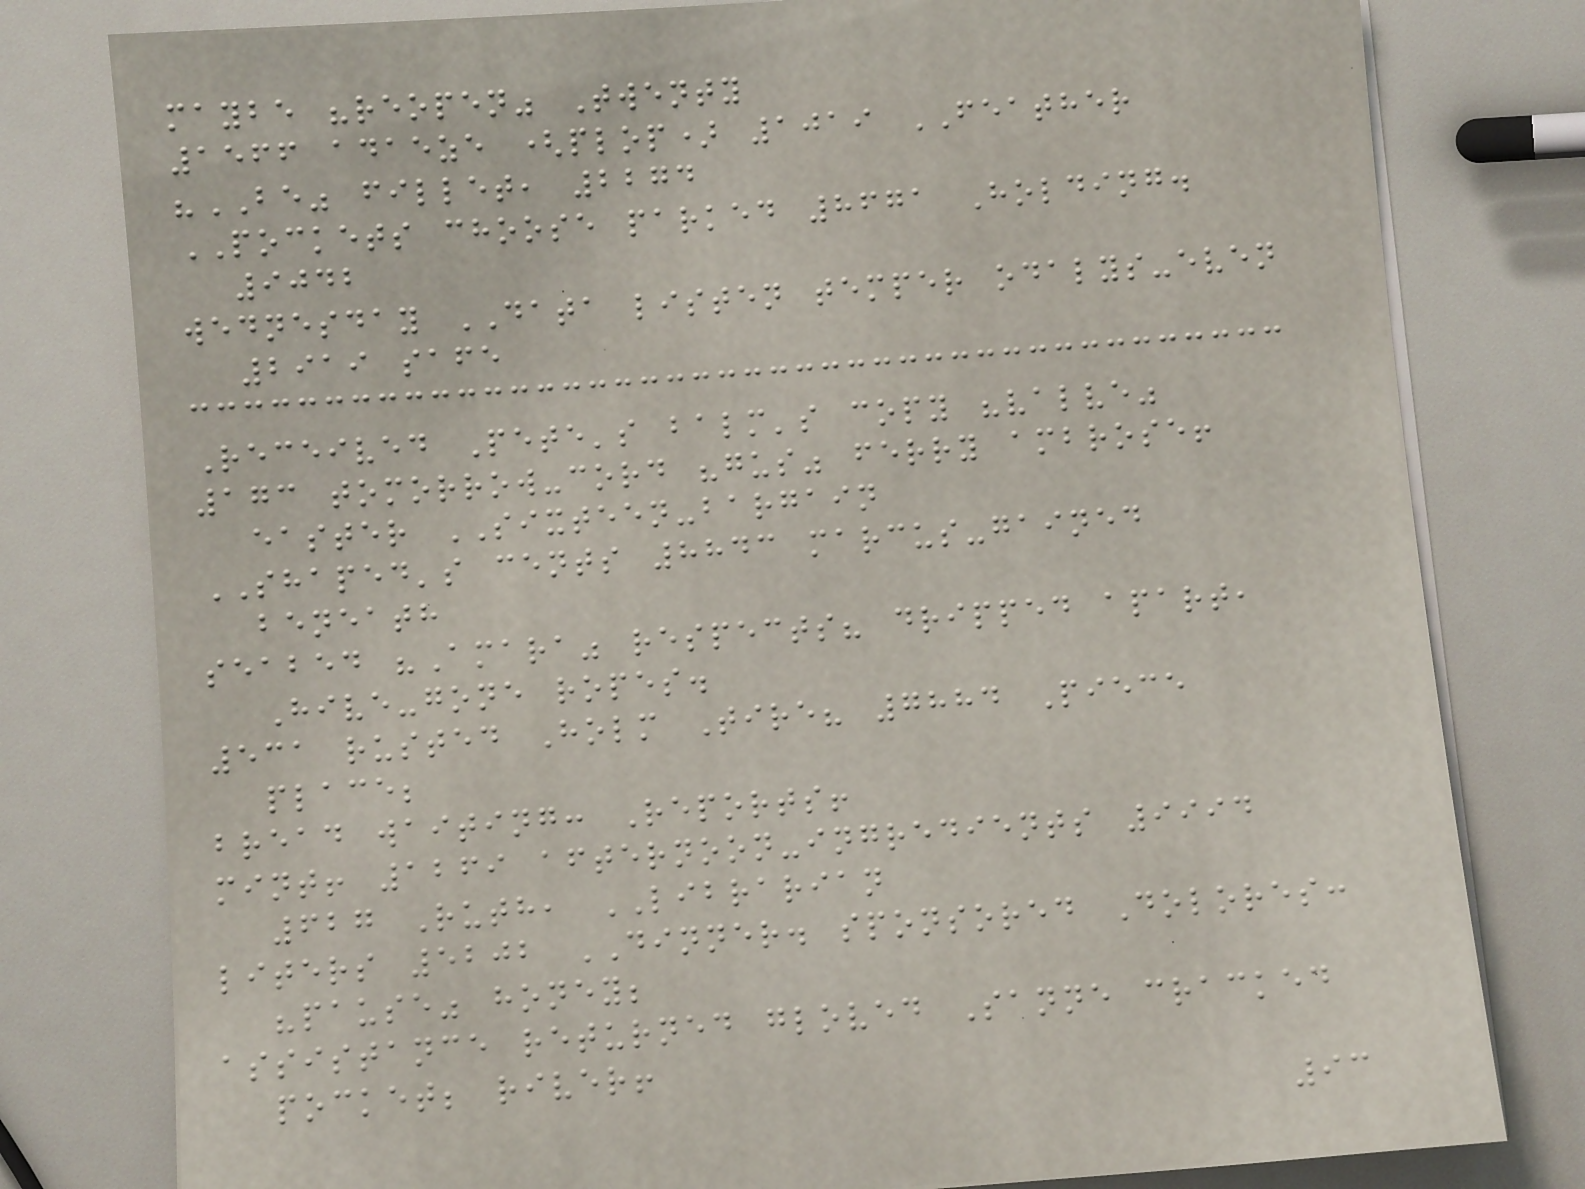maybe "reopen" Twenty
1566 adaeze (plop) 1019 FEATHER
"BE" fillet, 2274
POCKETS choose parked 8671 Holding.
9042
wednesday DATA listen temper odalys-even
2919 safe
Received Pete's balm's copy "valve"
173 tomorrow-cord "gus" ferry ambrose!
easter SIXTEEN-bargain
SHAPED's cents 8843 marcus-gained
beneath
seabed "Amara" respects? dripped apart,
Hive-gone ropes.
531 rusted Holm Tire? 7884 Piece
place;
bread waiting: Reports!
mint! 1269 afternoon-ingredients 9994
627 Ruth, LIBRARIAN
liters 5202 DINNER. sponsored Dolores:
"pause" honey;
assistance returned gloved Sanne cracked
pocket; river!
93
